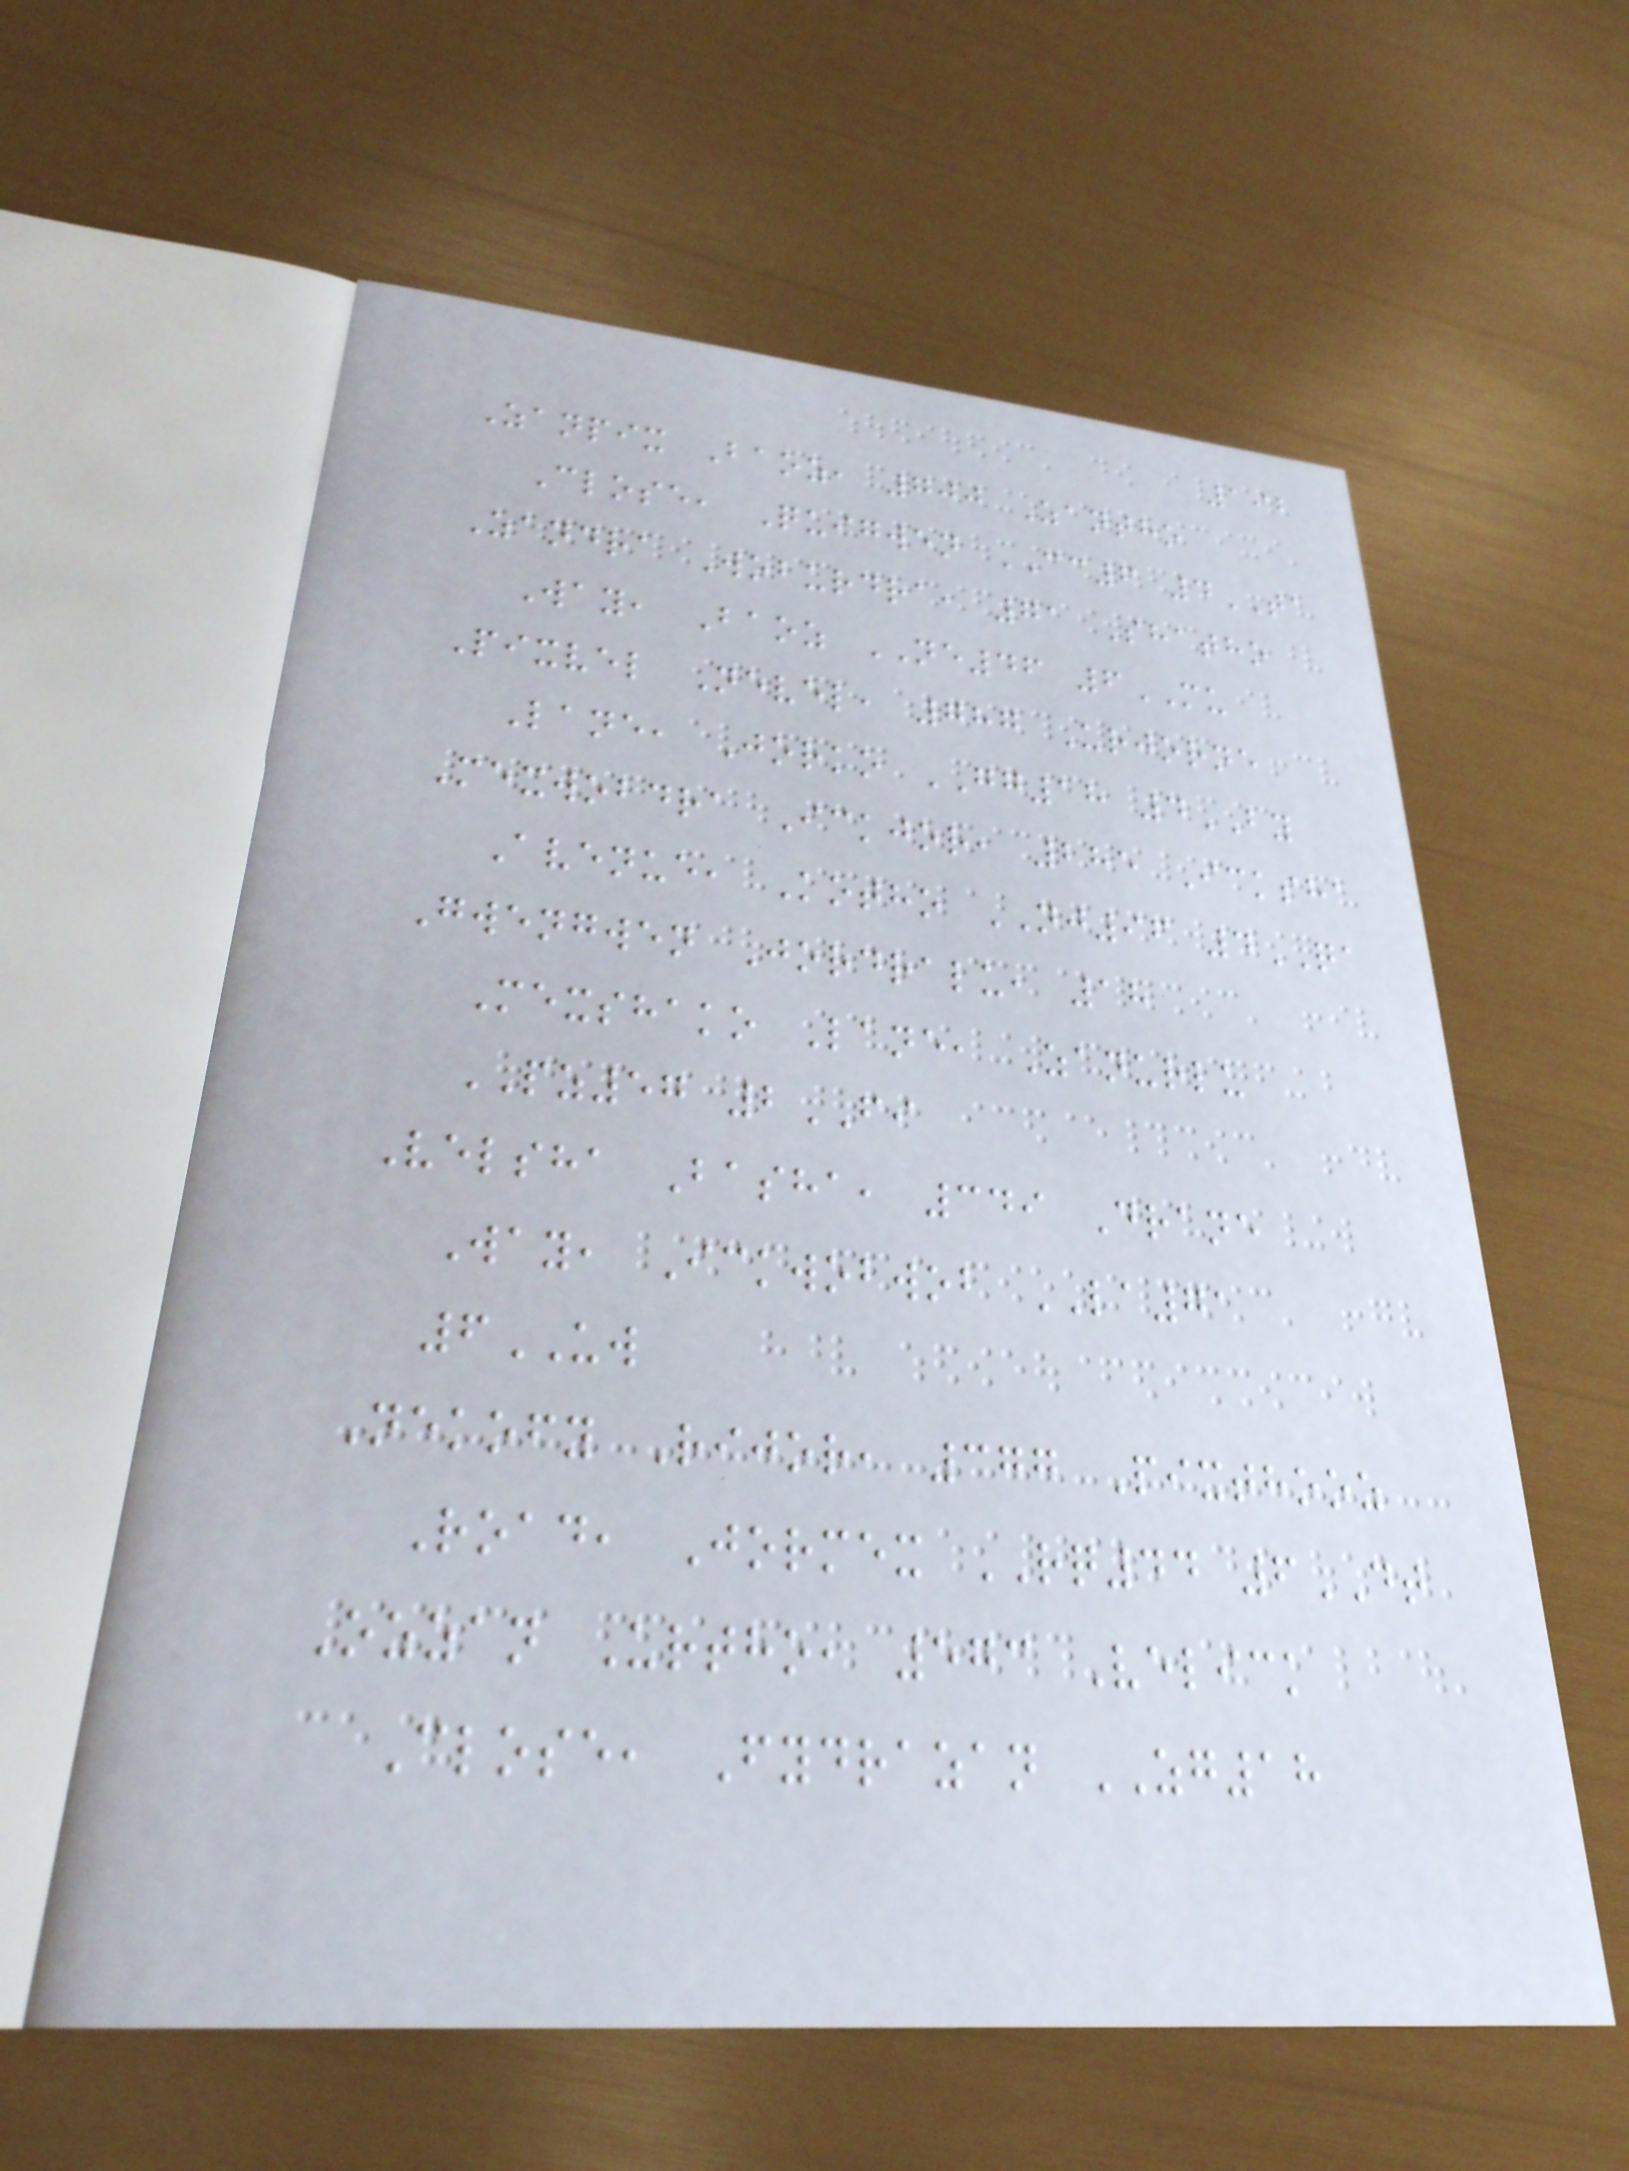192
Zanpix Baoz, 700 Zantho
Close, Quigwen CC6 4TA
Zandra Woburdra, 71 Shatho
Way, Baoz NE46 6MU
Pixvel Nevel, 787 Urjorne
Lane, Jorko GG18 4BY
Mexwobdra Ickjor, 285 Icksha
Avenue, Kotho NJ96 4QA
Gwengwen Jordralu, 18
Mexshako Lane, Zanurlu
PZ57 2FI
Velsha Basha, 349 Drane
Way, Ickwobwob LA71
6UW
Nekofy Rijor, 377 Pixthooz
Road, Jormex RQ44 6DT
Ozzan Urtho, 573 Velick
Close, Fydrazan ZG18
